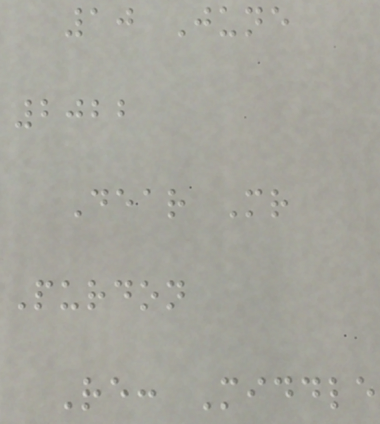10 June
2022
Dear Mr
Purdon
Re: Middle
